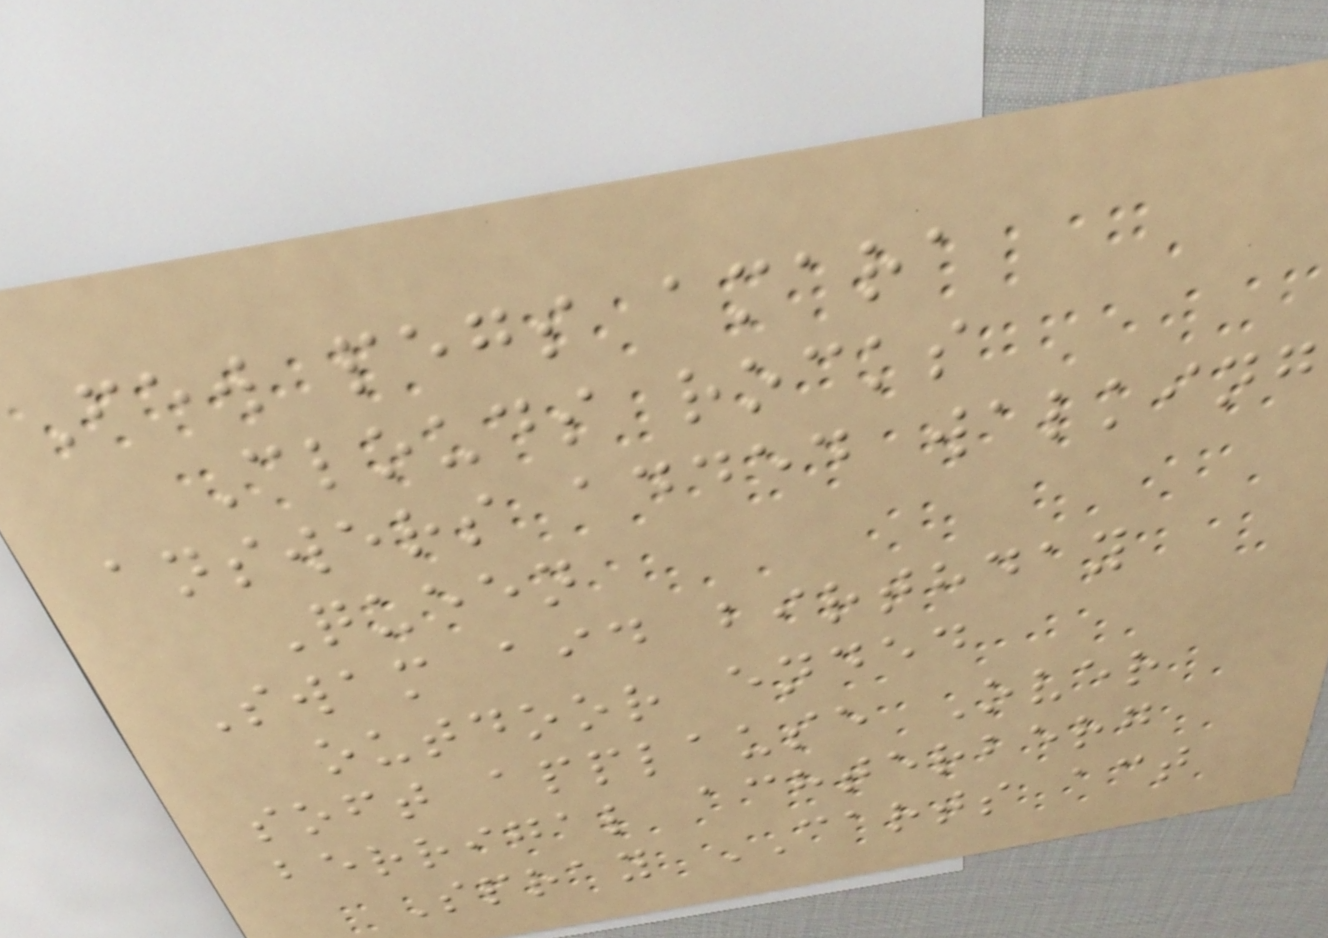Few pegs amara
Clouds rocks
answers added walking
Queen
Swam aid birthday
outdoor ended
soft applause Over
berrigal achterberg
Spray CARTS act
